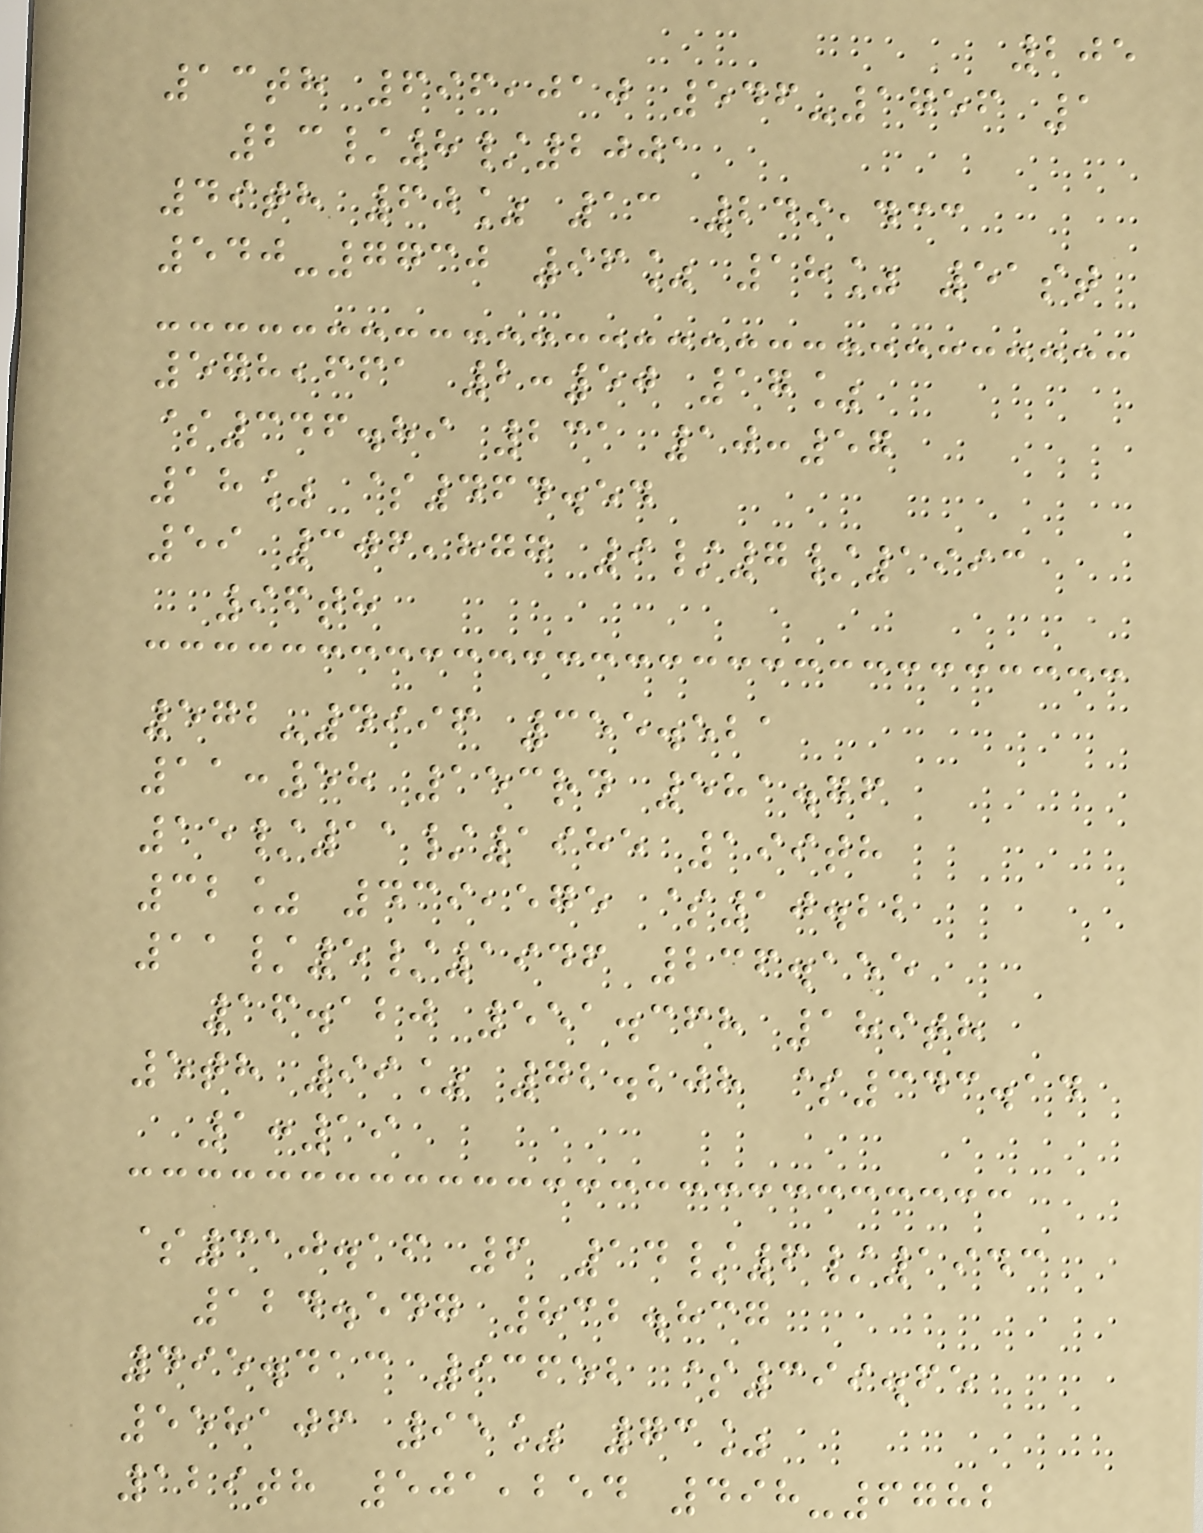205
13th 696,010 546-1756 1
23/8/2001
49th 60% 13 249,433
540-7730 96% 18% 51st
578,661 2:50 17%
$346.89 231 10:57
18% $464.54
59 306,877 9/7/1993
96th
572-4996 355.521
11:58 153rd 581.76
15/11/1985 199th
32% 439,575 $10.22
11/5/1946 236.155
16.120 551.368 189th
5th 99% 72.208 $343.14
1:19
$310.16 6 14/6/1943
124.547 832.837
495.413 93652 $399.65
558106 95% 73%
129th 501,254 498-6782
